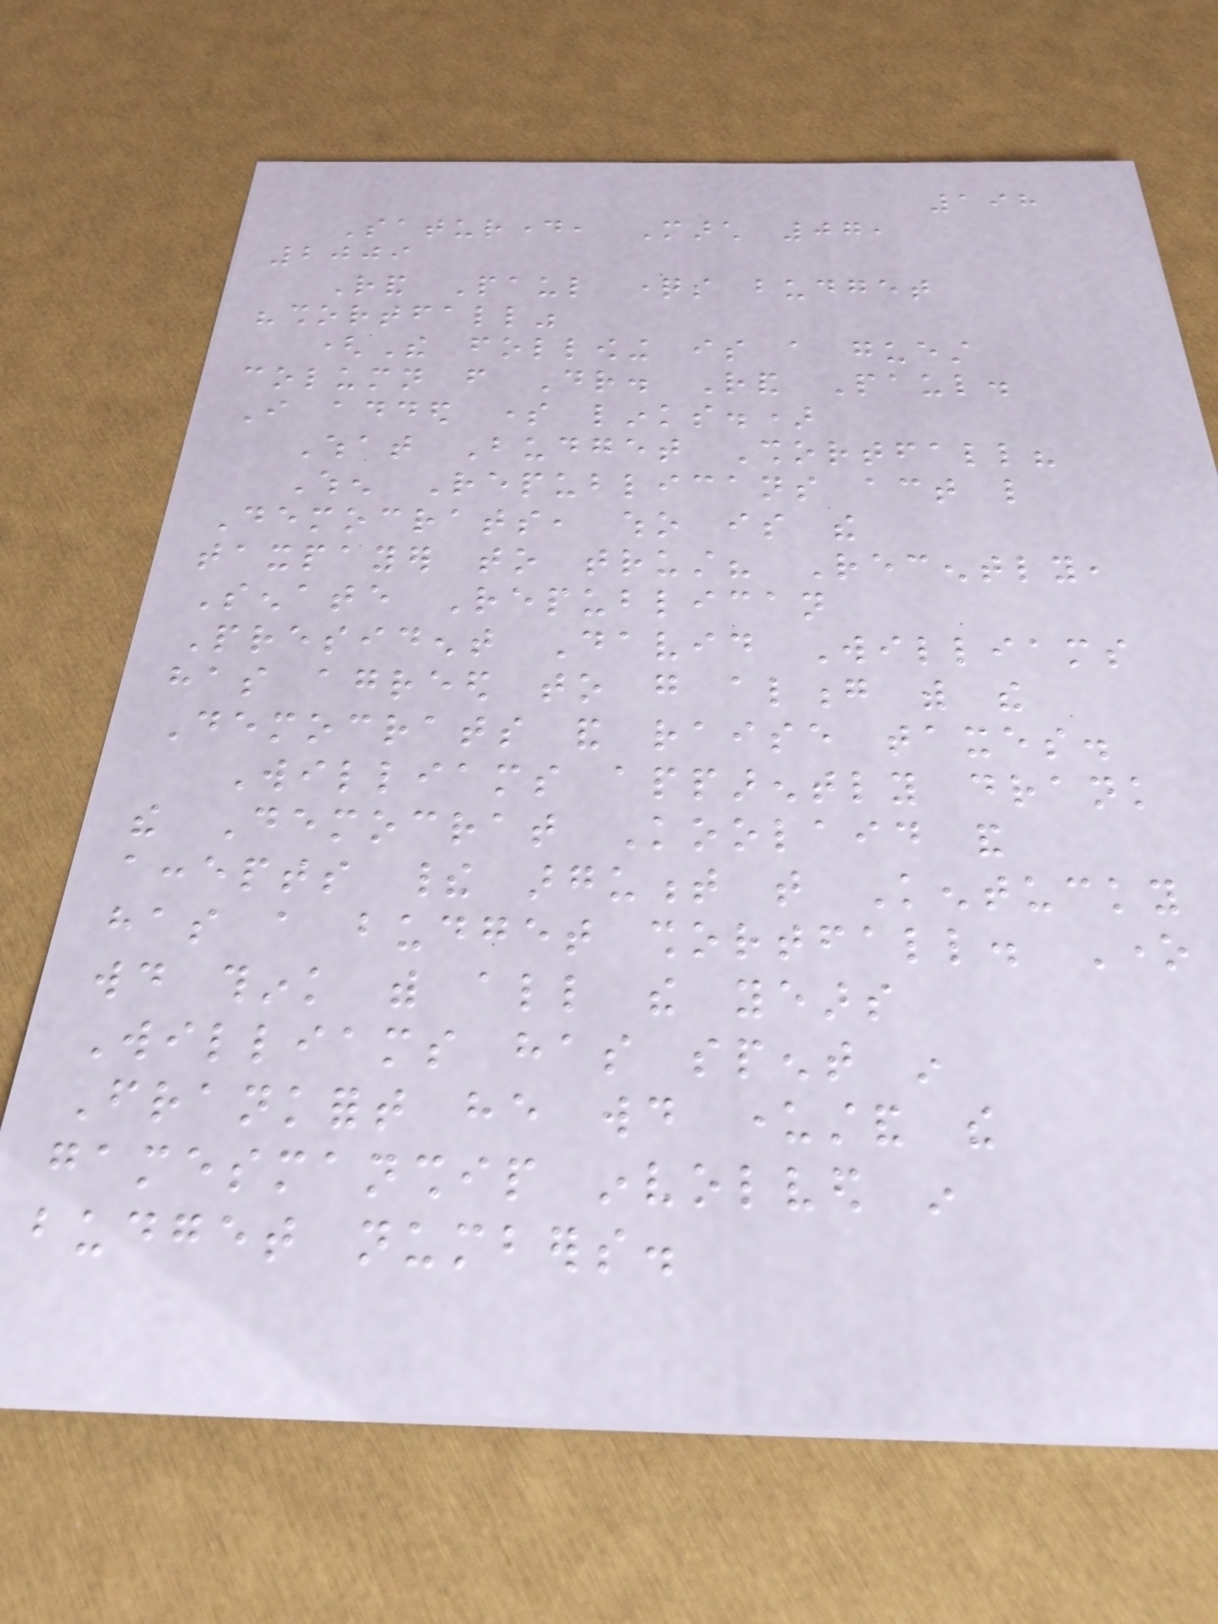198
Saturday, March 07,
2009
Rand Paul questions budget
"shortfall"
(The following is a guest
column from Dr. Rand Paul.
I added some links.)
What Budget Shortfall?
When Republicans act like
Democrats, who is the
taxpayer to trust? Recently,
Senate Republican
President David Williams
has agreed to go along with the
Democrats and raise taxes.
Williams apparently drank
the Democrat Koolaid and
accepts their argument that Kentucky
has a budget shortfall. One
would think with all the years
Williams has spent in
Frankfort he would understand the
gamesmanship involved in
budget numbers.
